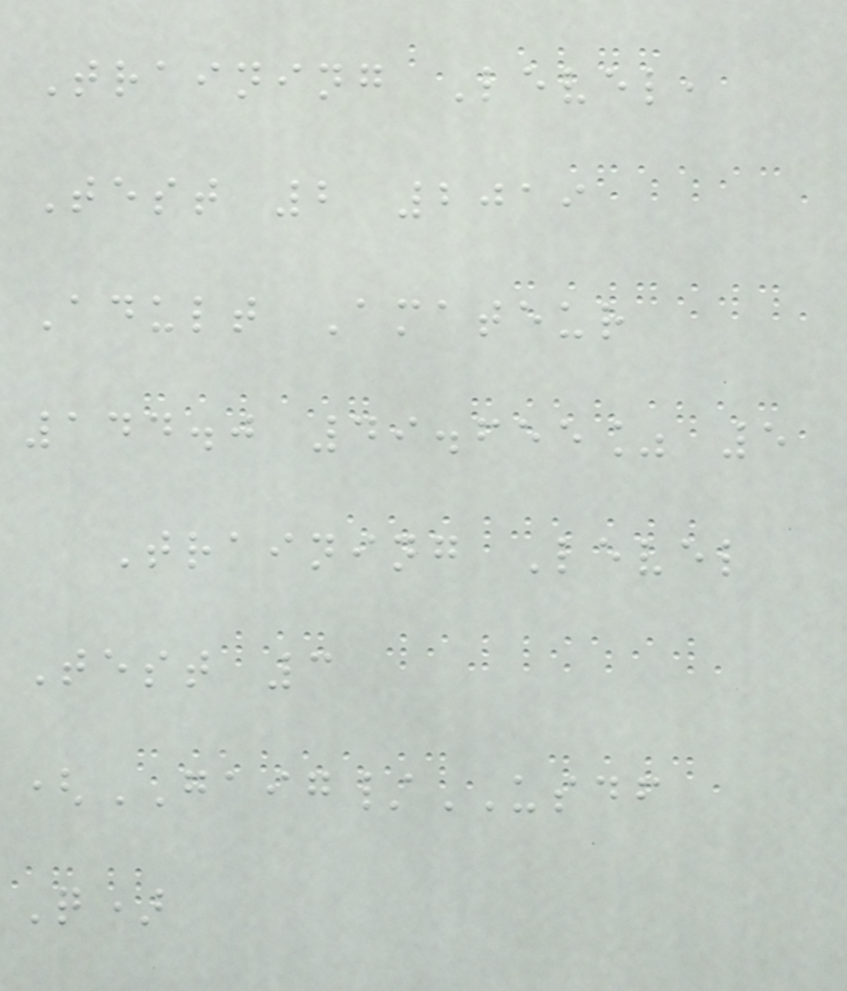Training Level,
Test 2 2019
Adult Amateur
144.0 49.655% 5
Training Level
Test 3
(GAIG/USDF
Q)
